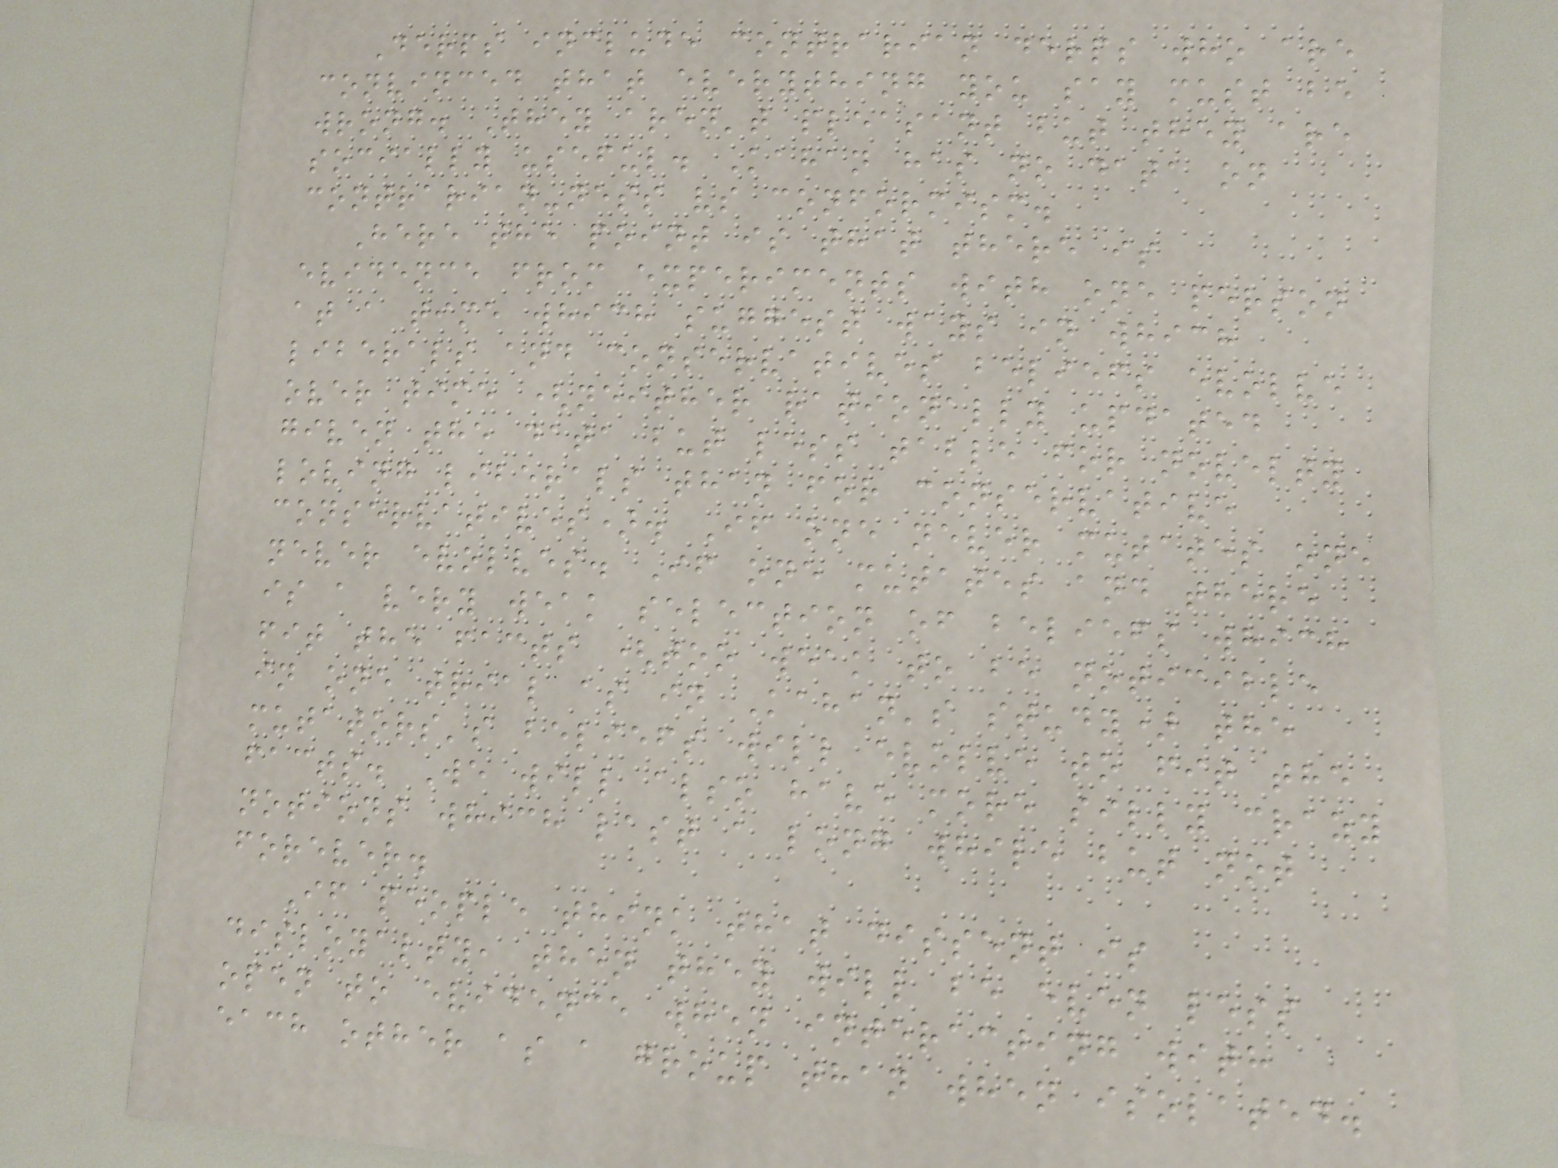Derps include contrarian derps who are
convinced that everything you say must be
wrong. They aren't pleasant but they are
socially useful. Kahan has no data on
contrarian-ness vs conformism.
Here the point is that there is
evidence from experiments with one person
at a time which suggest ways in which
liberals and conservatives beliefs evolve
over time (neither rationally updated
given the data but less table for novelty
loving liberals than for conservative
conservatives). If one never mutates one
never evolves. If one mutates and there
is a very weak selection of beliefs which
fit the facts (too weak to be noticible
in one trial as in Kahan's study) the
mutators's beliefs will evolve to fit the
facts. We will also have more silly crazy
notions which last a long while but not
forever.
If people think that dissent is
disloyalty, then they will be even less
open to evidence when interacting with
each other as a group than when isolated.
